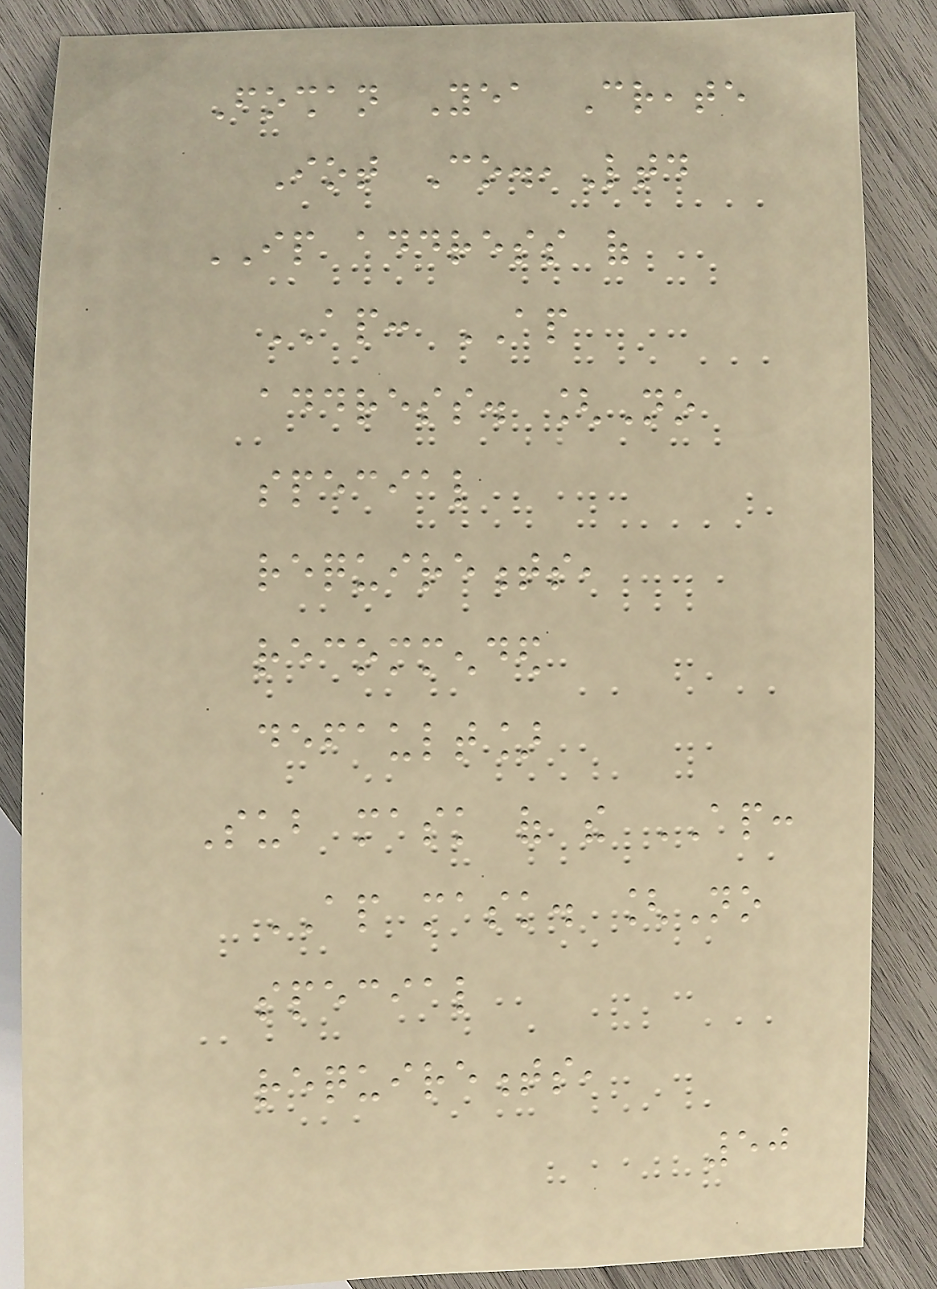Foshan Yea Create
Iot Co.,Ltd
IP address of
AP: AP
address. [No
special
requirements,
recommended
default]
Sub mask of the AP:
AP mask. [No
special
requirements,
50
